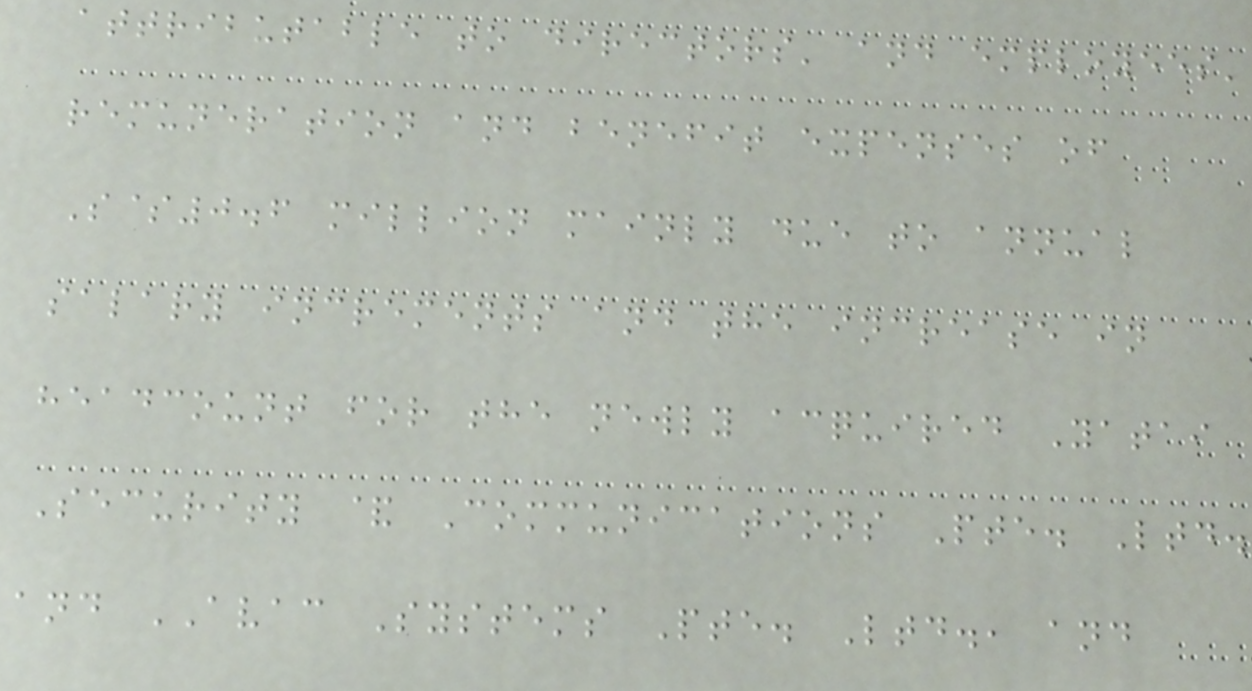attributable to directors' and employees'
remuneration and benefit expenses of
S$0.6 million mainly due to annual
salary increments and the increase in
headcount for the newly acquired Yatai
Security & Communications Pte. Ltd.
and AVAC Systems Pte. Ltd., and
